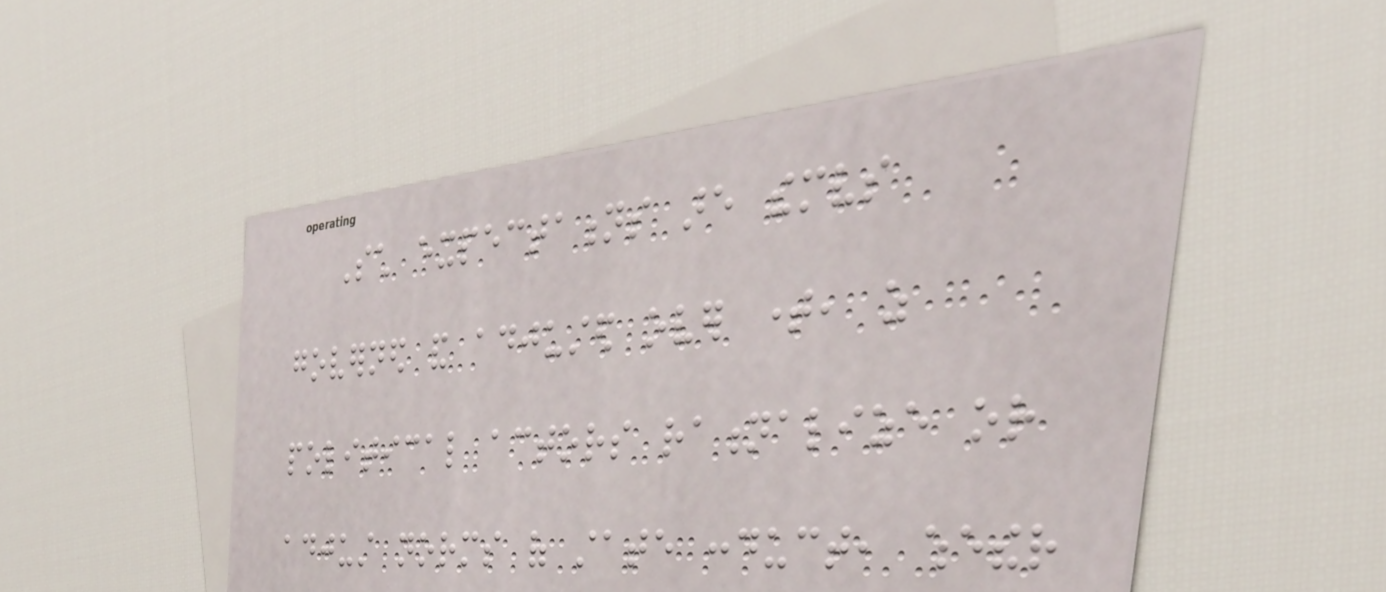Such expectations are themselves
governed and adjusted over time, as
political actors rationalize or
adjust norms of state conduct, whether
